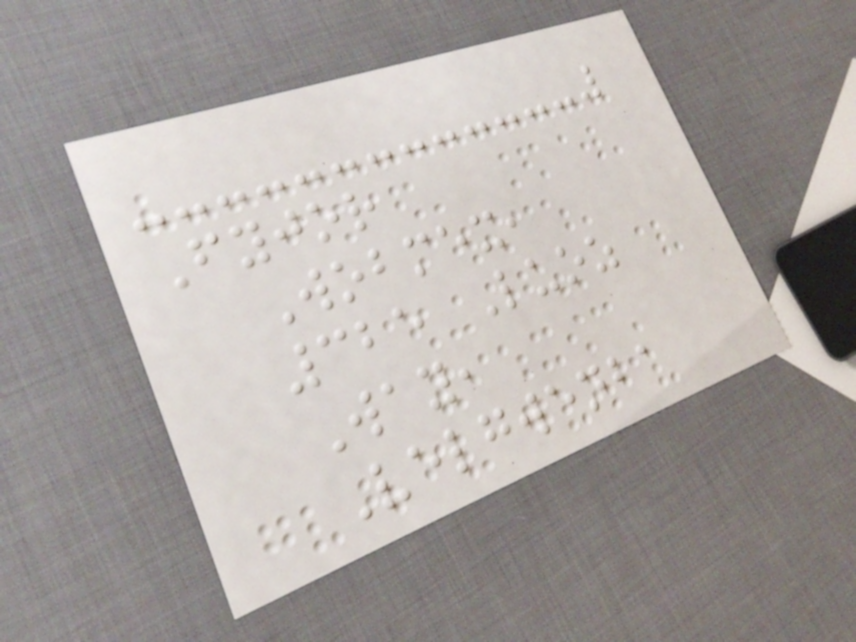Fyjor
Wobmex,
325 Luoz
Way,
Velgwenba
